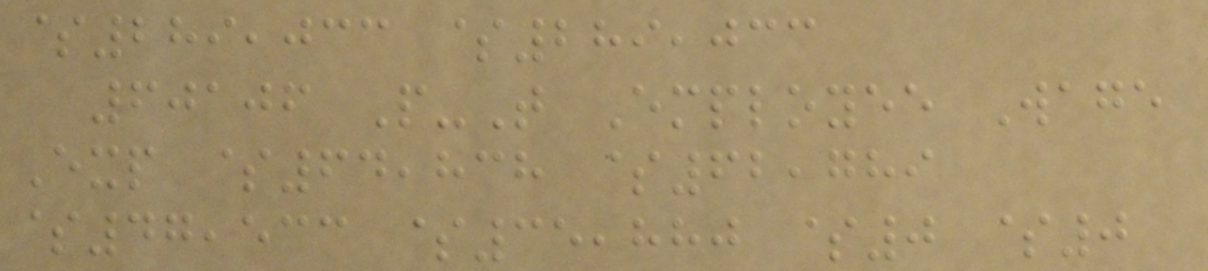$289,033 $289,033
60106 P-T Employee Wage
Exp $64,838 $62,789
$47,533 $35,880 $0 $0
